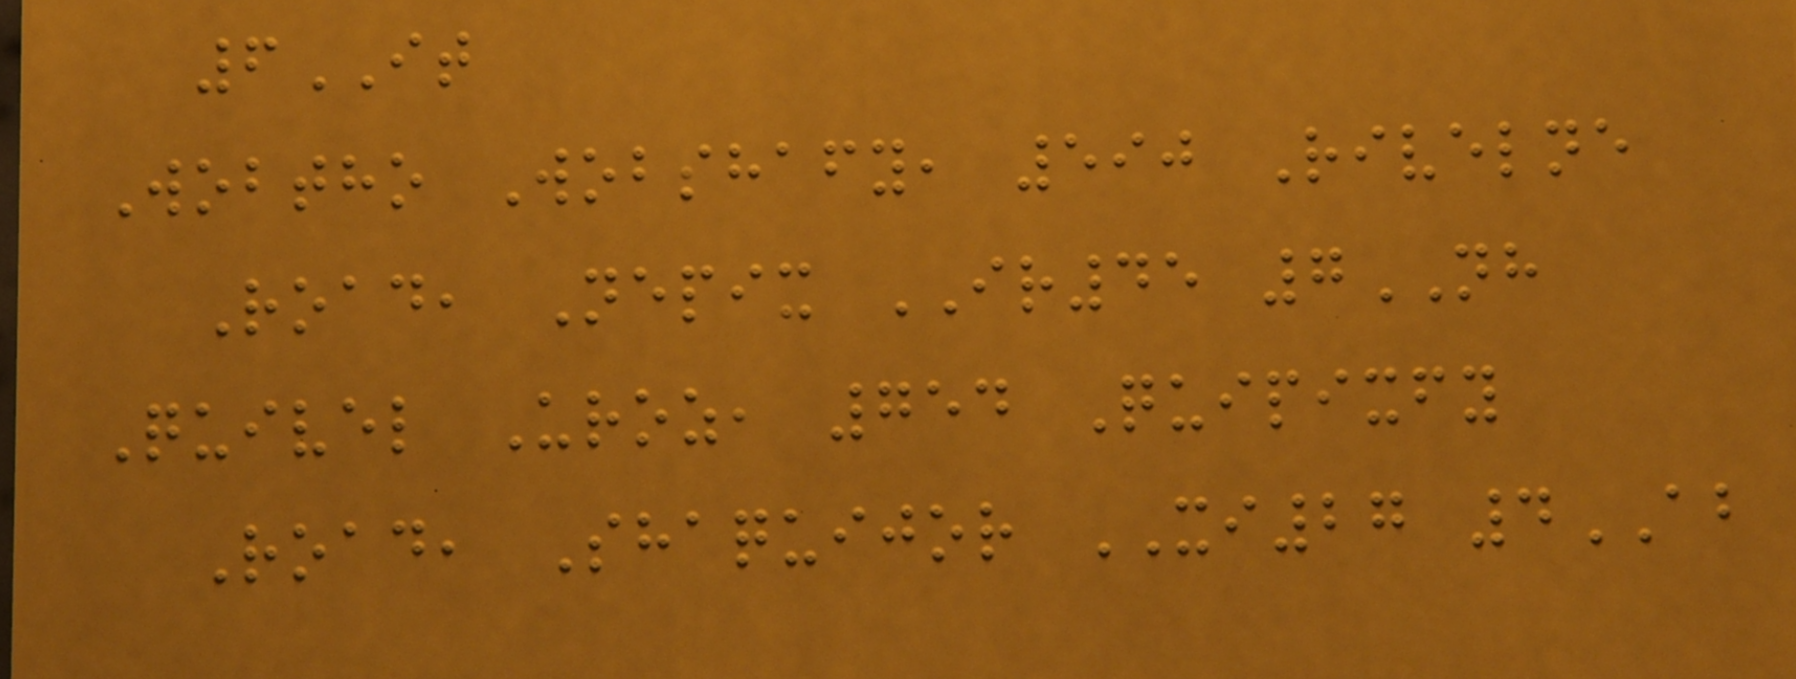6IT
Wobtho Wobshafy, 590 Rivelne
Road, Nepix IR45 7NH
Quivel Uroz, 754 Quipixfy
Road, Shaquijor XI27 4AB
